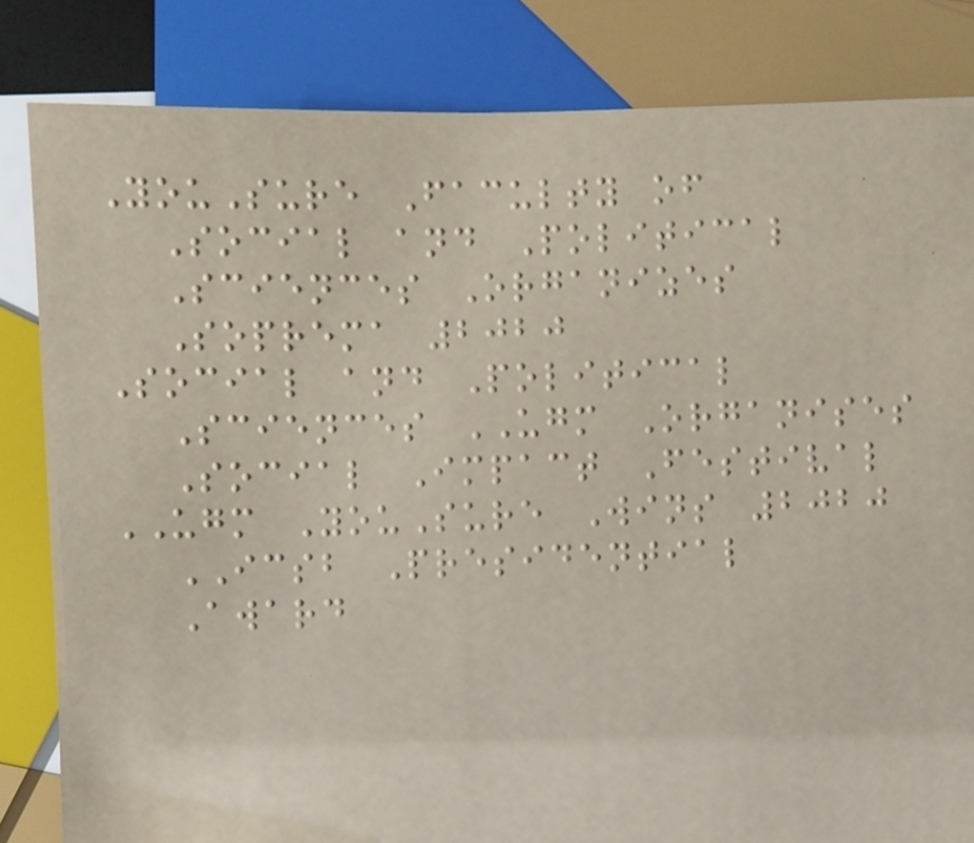YouSure Faculty of
Social and Political
Sciences Organizes
Soprema 2020
Social and Political
Sciences UGM Organises
Social Impact Festival
UGM YouSure Wins 2020
ICSB Presidential
Award
